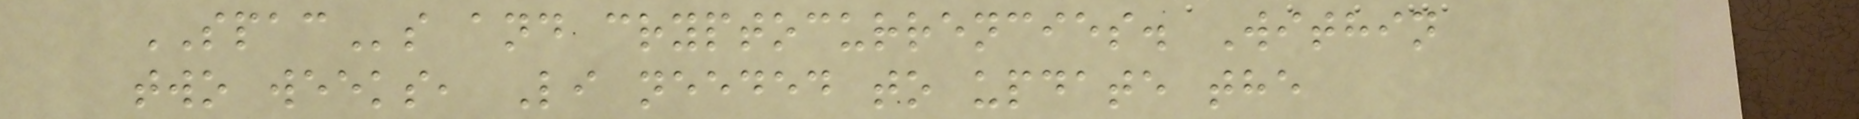SPACs and cryptocurrencies. Within
two weeks, Li needed to update the
